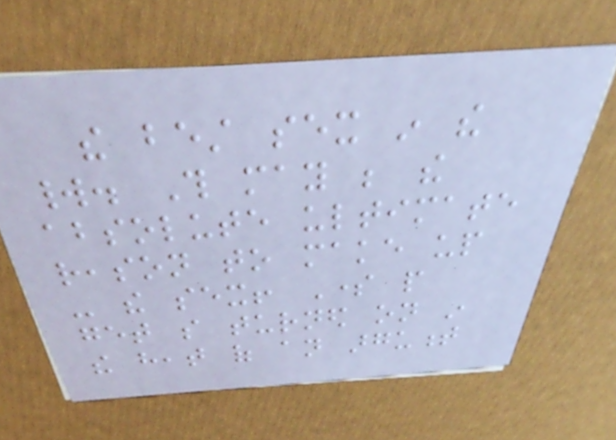the best sex in the
world. This may be the
absolute ultimate
reason to make up
- the sex! Some people
get so turned on in
the heat of an argument
